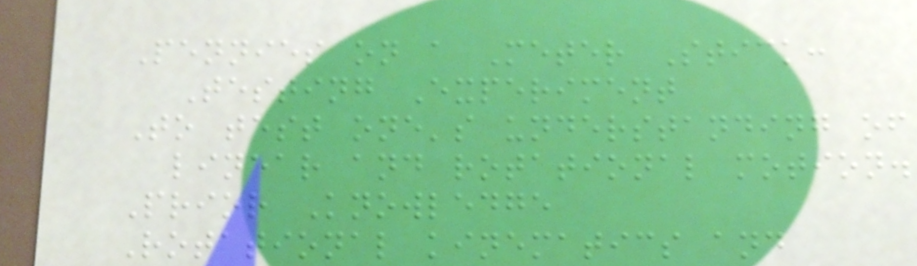Pennies on a Meter Stick:
Testing Experiment
To test one's understanding of
linear and rotational motion.
Prior Knowledge
Rotational kinematics and
